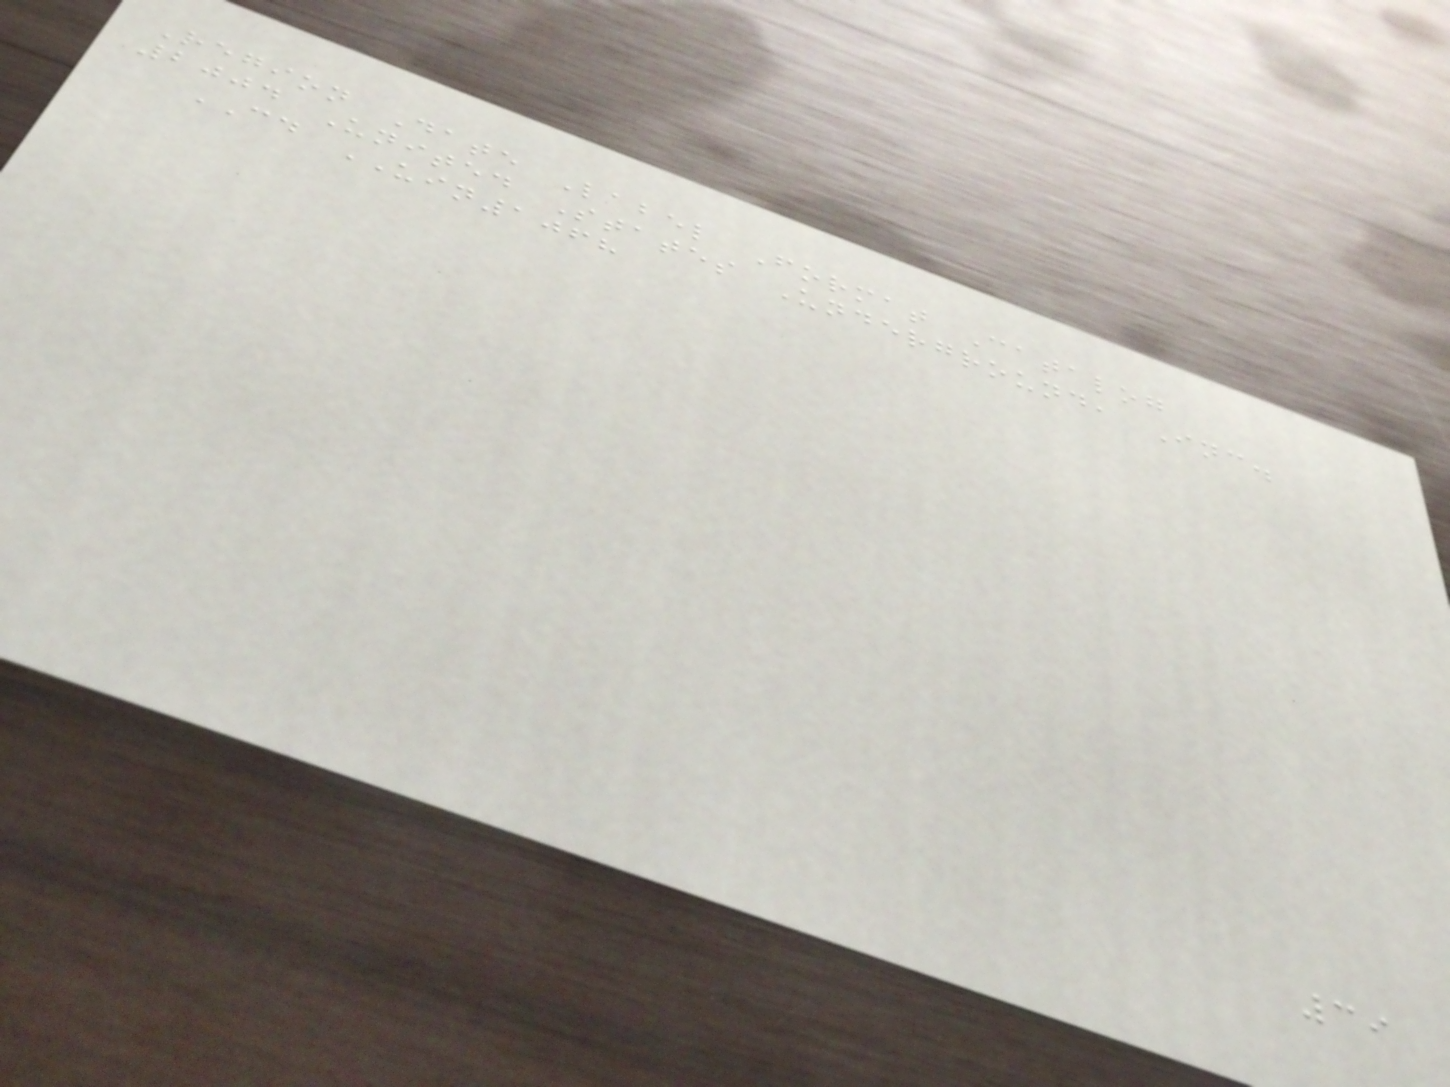Region Date Label Format Catalog
2004 United States Underground, Inc.
CD UIN1068
39
